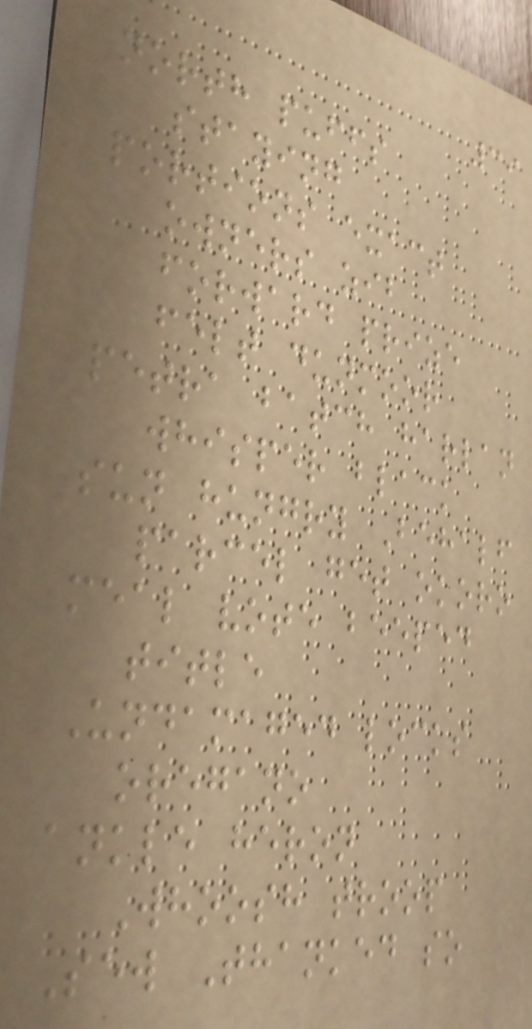39
north puffs
staying
portions exact
owners zib
forward prize
felt dunmoor
petra batch harlan
whisper black
sun hungry Behalf
parcel get okoro
meal vote beeped
title
Undamaged locks
oregano
ankle heron
Whoosh troop
Sew Thanked so
